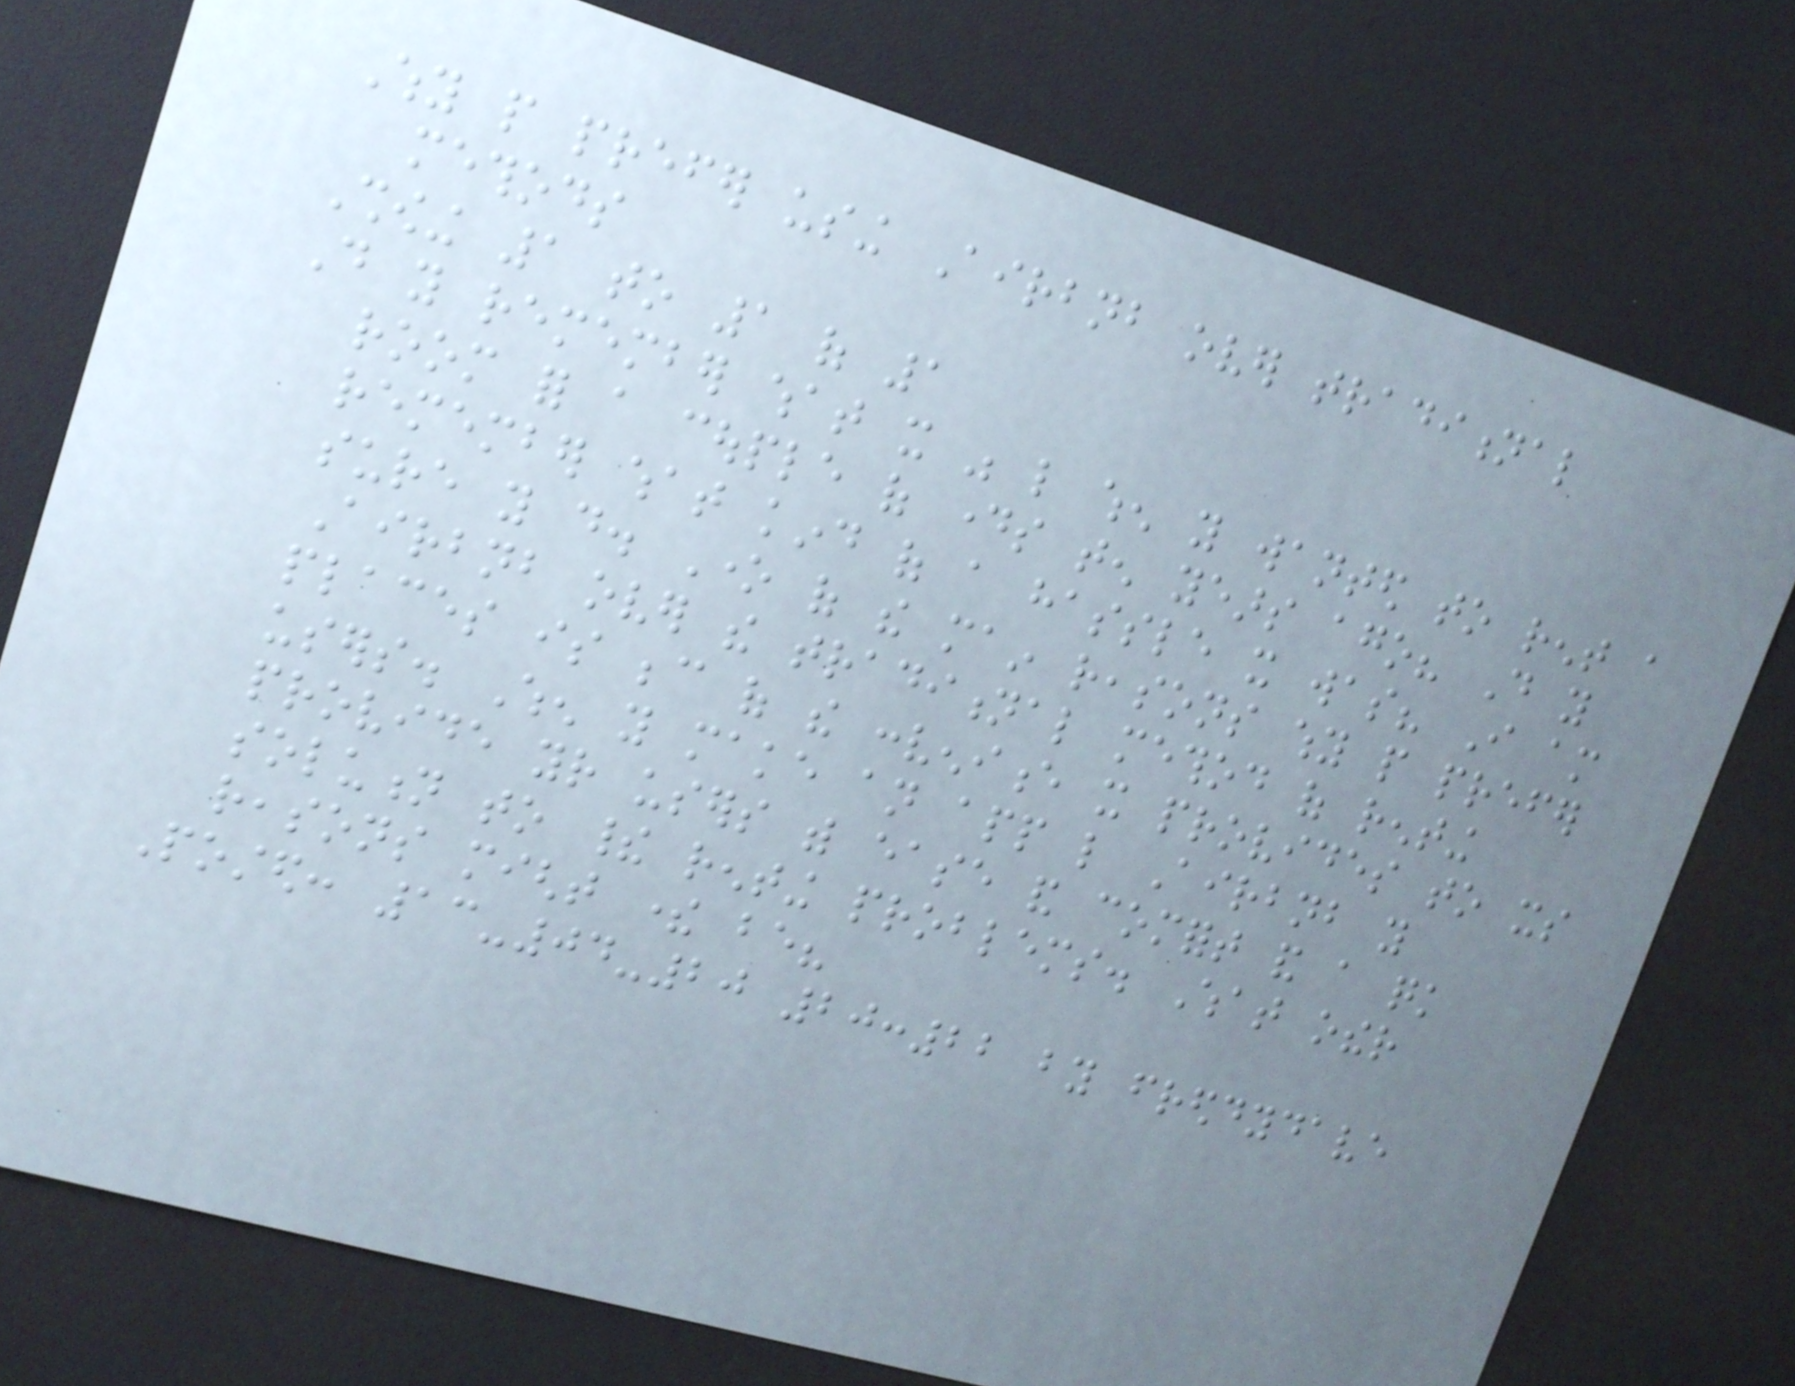Why people prefer using Airbnb over traditional
methods
Showing 1 to 1 of 1
Do you remember what it was like when you wanted to rent a
room for a couple of days ten years ago? Do you
remember what kind of a hassle it was? I am
sure you do. One of the main reasons why people prefer
Airbnb over the traditional method of renting
places is because of the convenience it provides to its
users. When you make an app like Airbnb you
provide your users with ease and comfort and a quick
solution to their renting problems. What other
reasons might there be?
Posted: 13-04-20 20:22 by freddydave
